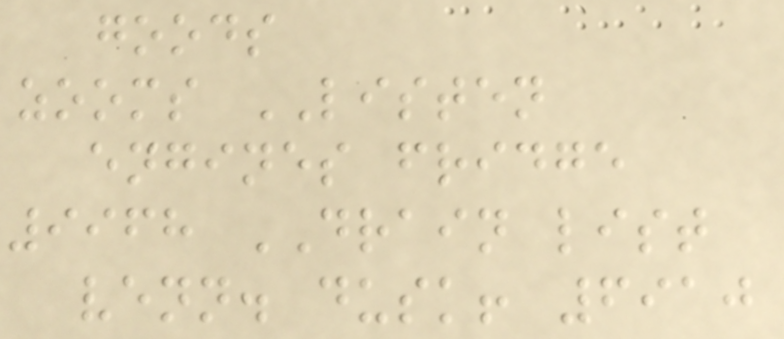goods
zooms LISTEN
engines fridge
9968 DRAIN list
venn. dusk! 6910
